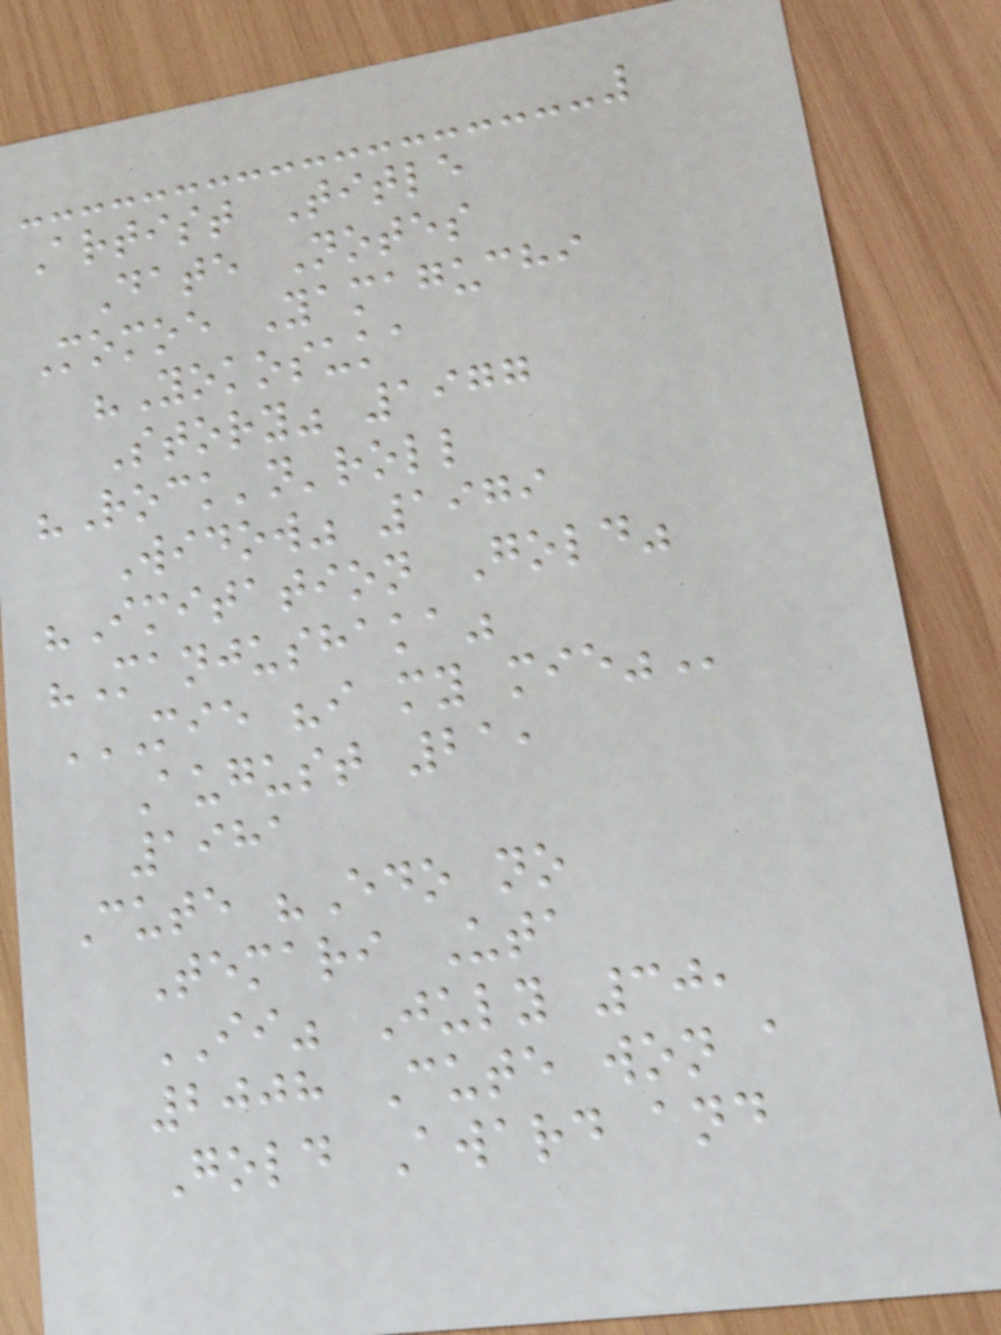Artist Title
Date Notes
Momoe Yamaguchi
"Yokosuka
Story" 1977
"Rock'n'roll
Widow" 1979
"Imitation Gold"
"Manjushaka"
MIE "I MY MIE"
August 21,
1981
Cute "Edo no
Temari Uta
II" July 30,
2008 Cute won a
Gold Award and
